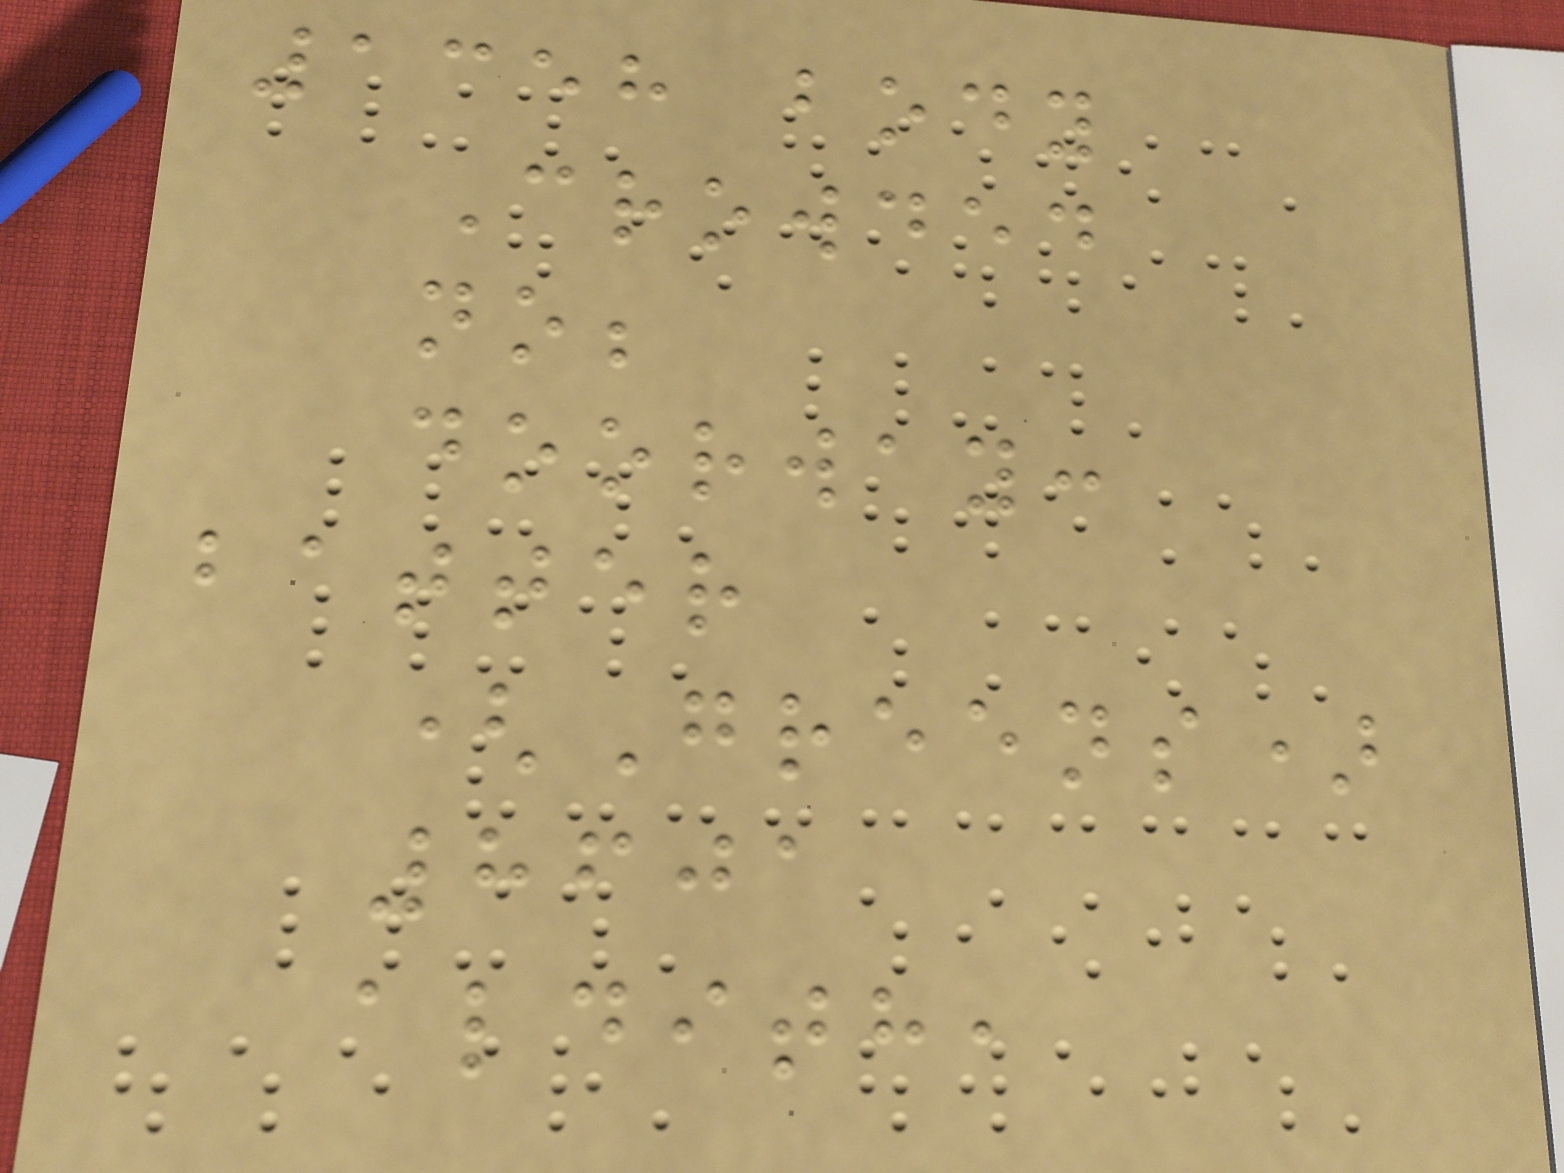1358 body
Crowded
no;
doorway:
batter
(Greens)
8601
aldith,
